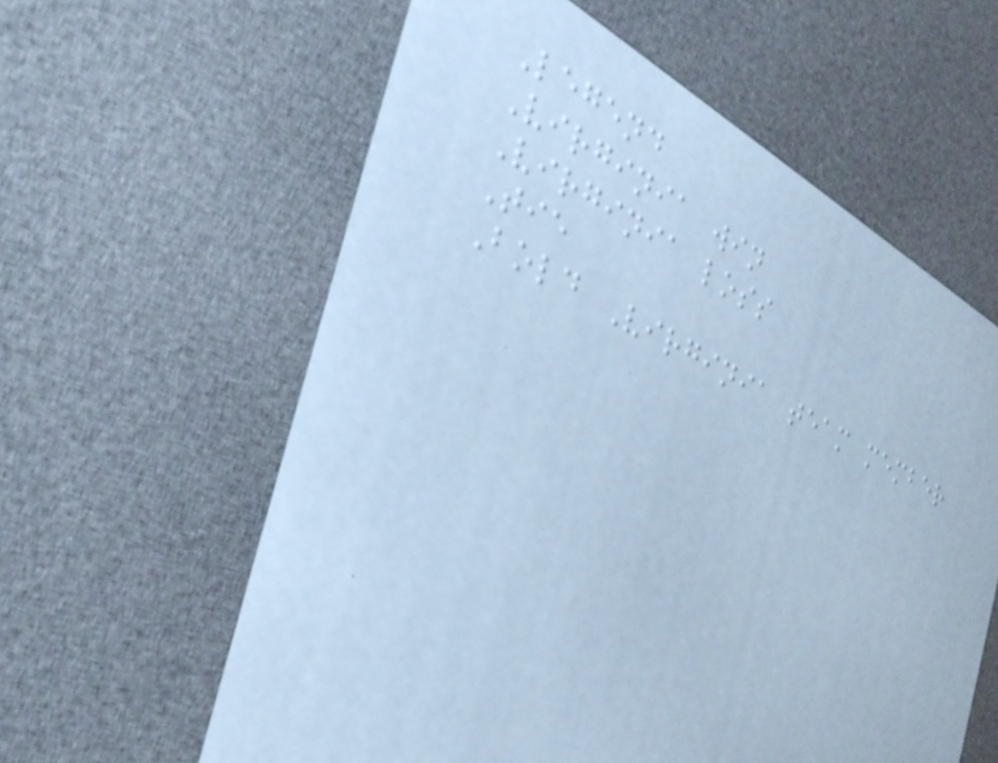Legend
Virginia win
Virginia loss
Tie
Bold Virginia team member
